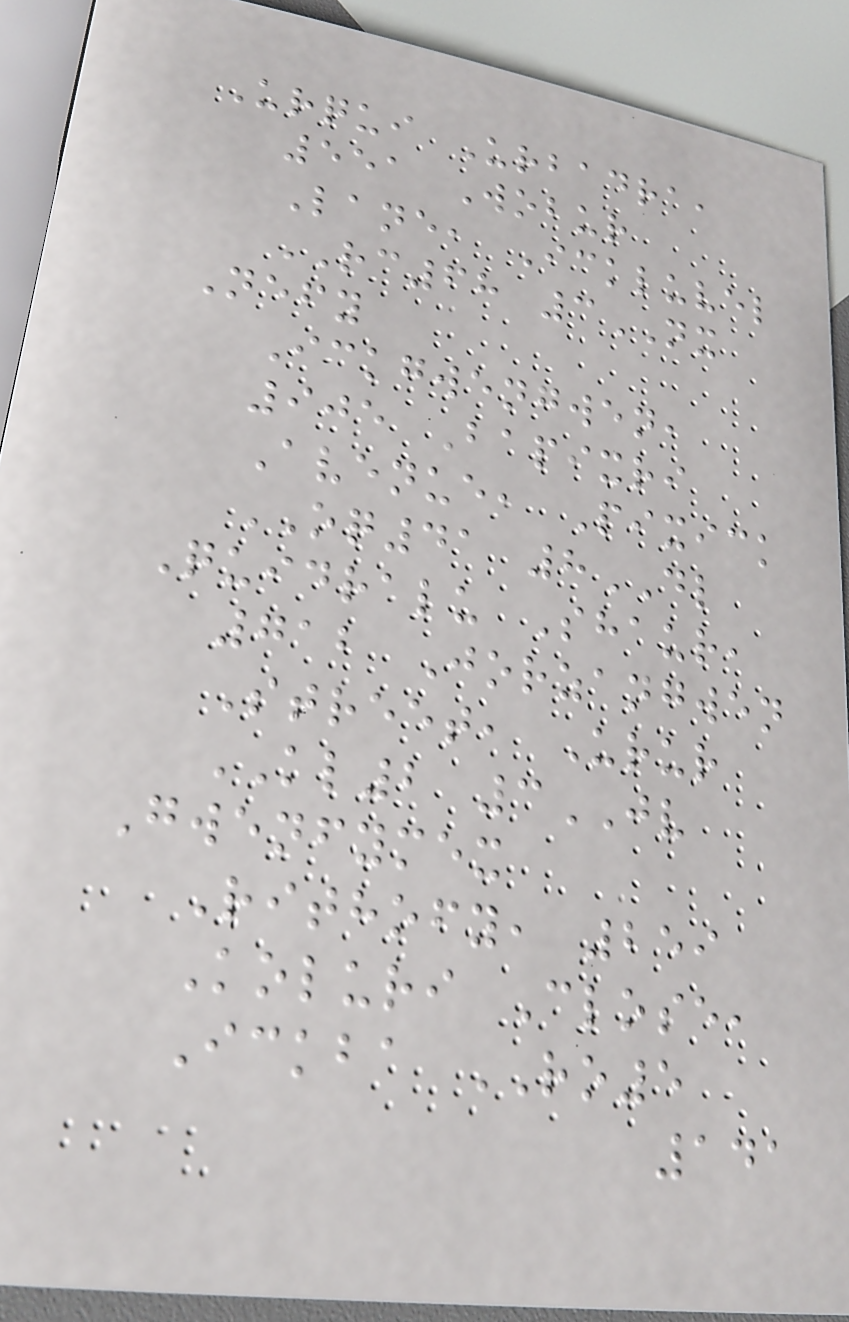Urqui Urbadra,
551 Wobur
Lane, Ickluvel
RC68 3NX
Nefy
Ickgwengwen,
905 Bapixri
Avenue, Pixick
OQ41 8DL
Quidralu Shaur,
712 Jorzangwen
Street, Urur
KL2 3JV
Gwenfymex
Rithofy, 259
Koluri Close,
Ickba RO5
141
